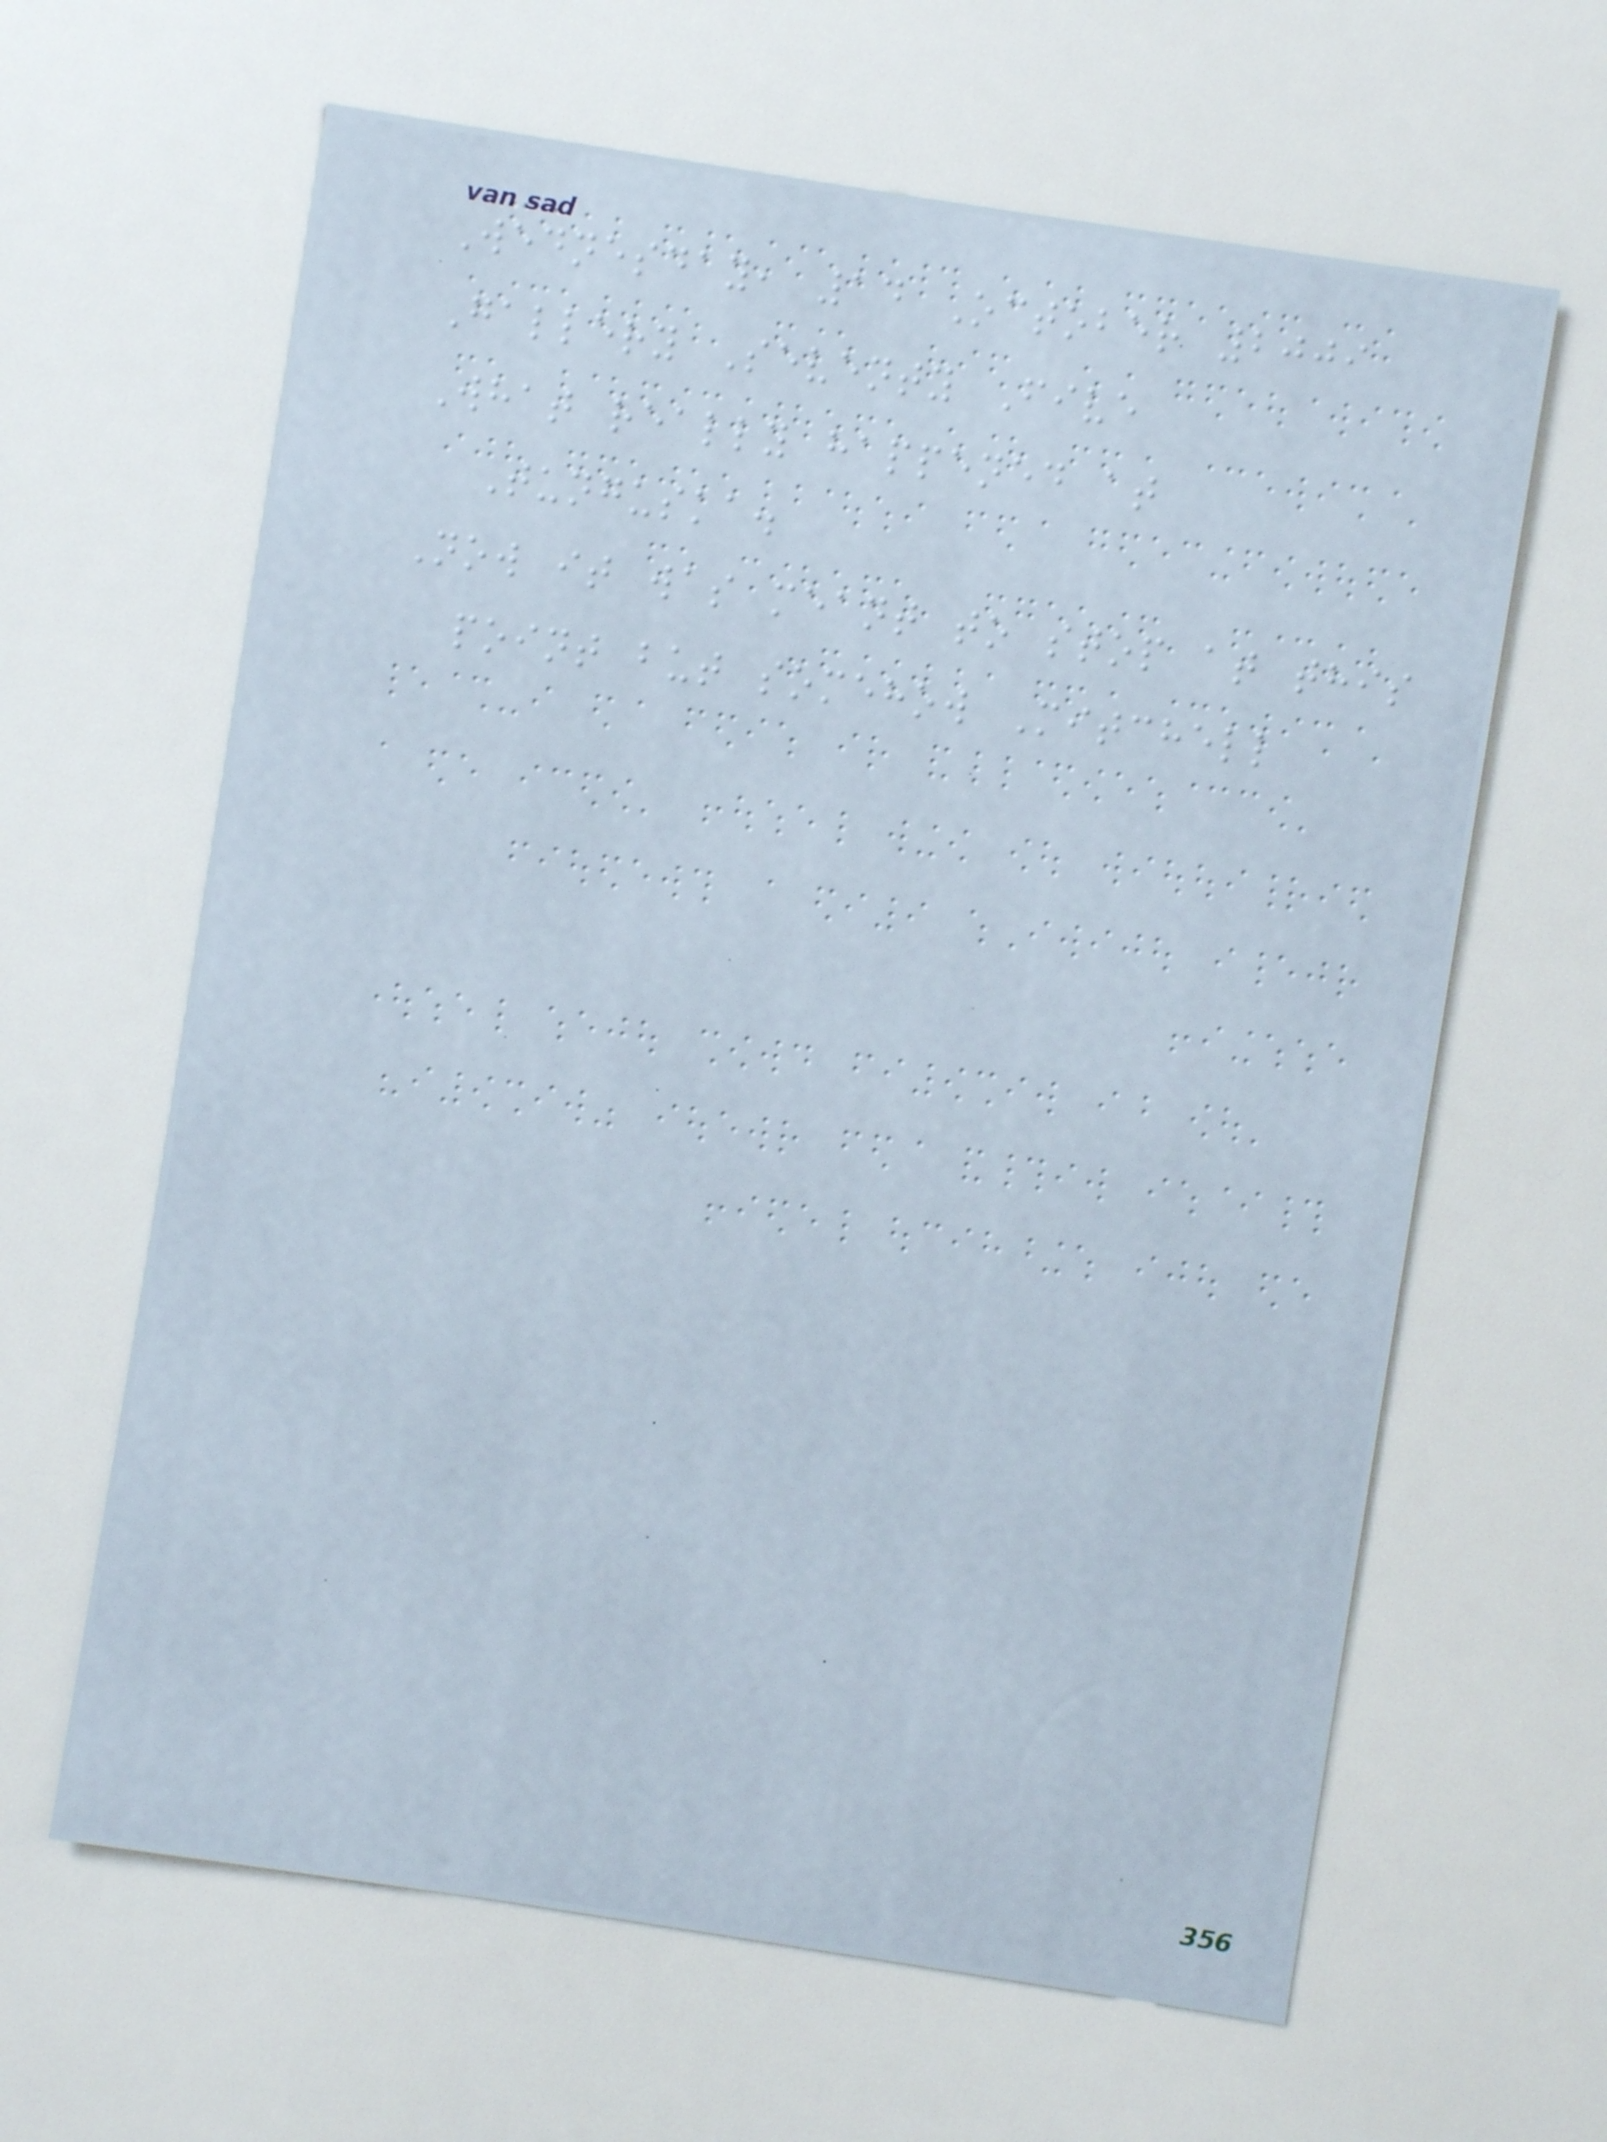Wednesday, 14 October 2009
Gallery Seventy Five
What really happened at
Tunguska.
Now it was meant to stop at this
point but somehow Mitchell
